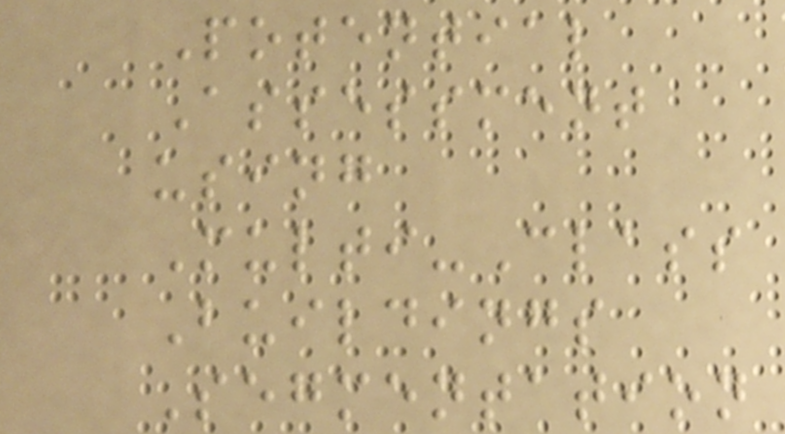Potential
Assessment
using
Multi-Class
Buildings
Segmentation
